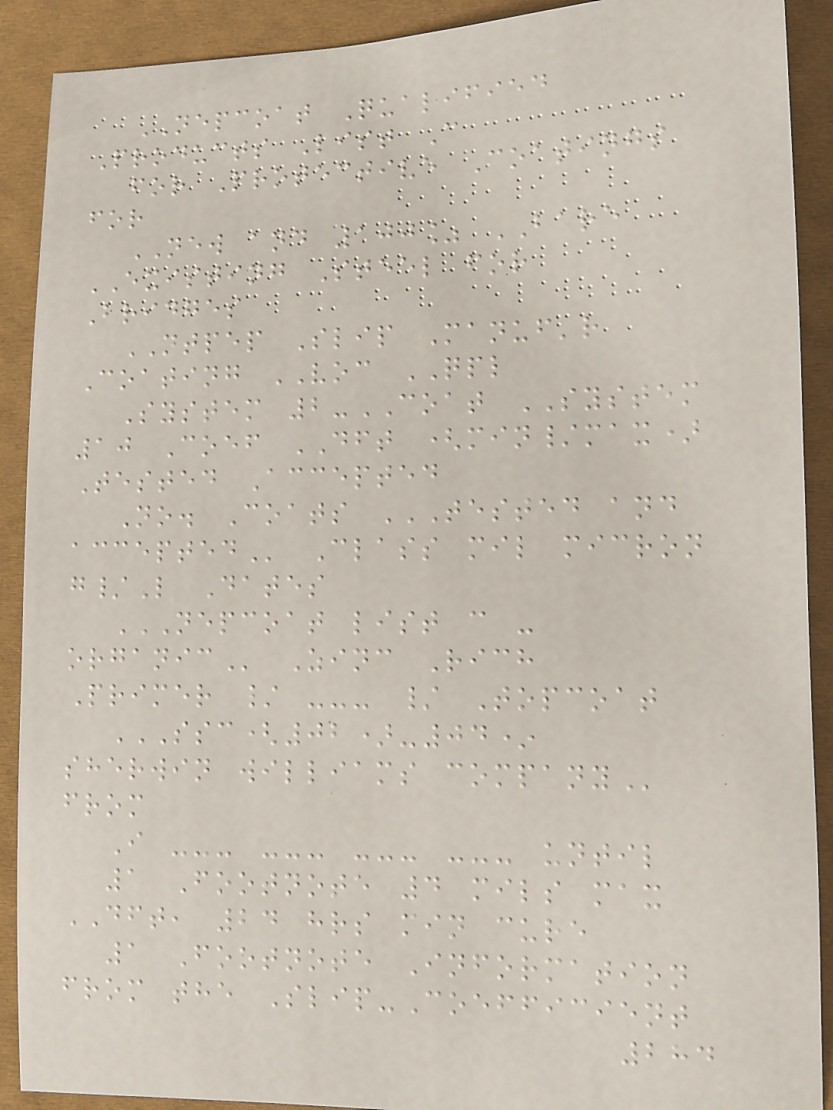NEPCOAT Qualified
Products List C
for Protective Coatings
for
NEW and 100% BARE
EXISTING Steel for
Bridges
NTPEP Slip Manuf'r
Coating VOC QPL
System 2-COAT SYSTEM
10 Coef DFT (min/max)
Tested Accepted
No. Coats TESTED AND
ACCEPTED Class mil micron
g/L Dates
NEPCOAT LIST C -
ORGANIC Zinc Rich
Primer / --- / Topcoat
SSC(02)-04*
SHERWIN WILLIAMS COMPANY
from
I --- --- --- --- until
1 Footnote 4 mils max
DFT, 24 hrs min cure
1 Footnote Information
from the Slip-Coefficient
284
